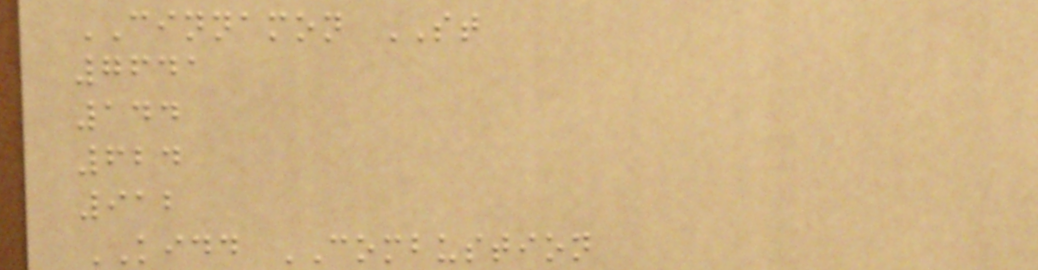CINNAMON ST
7641
144
624
912
KIDD COMBUSTION
